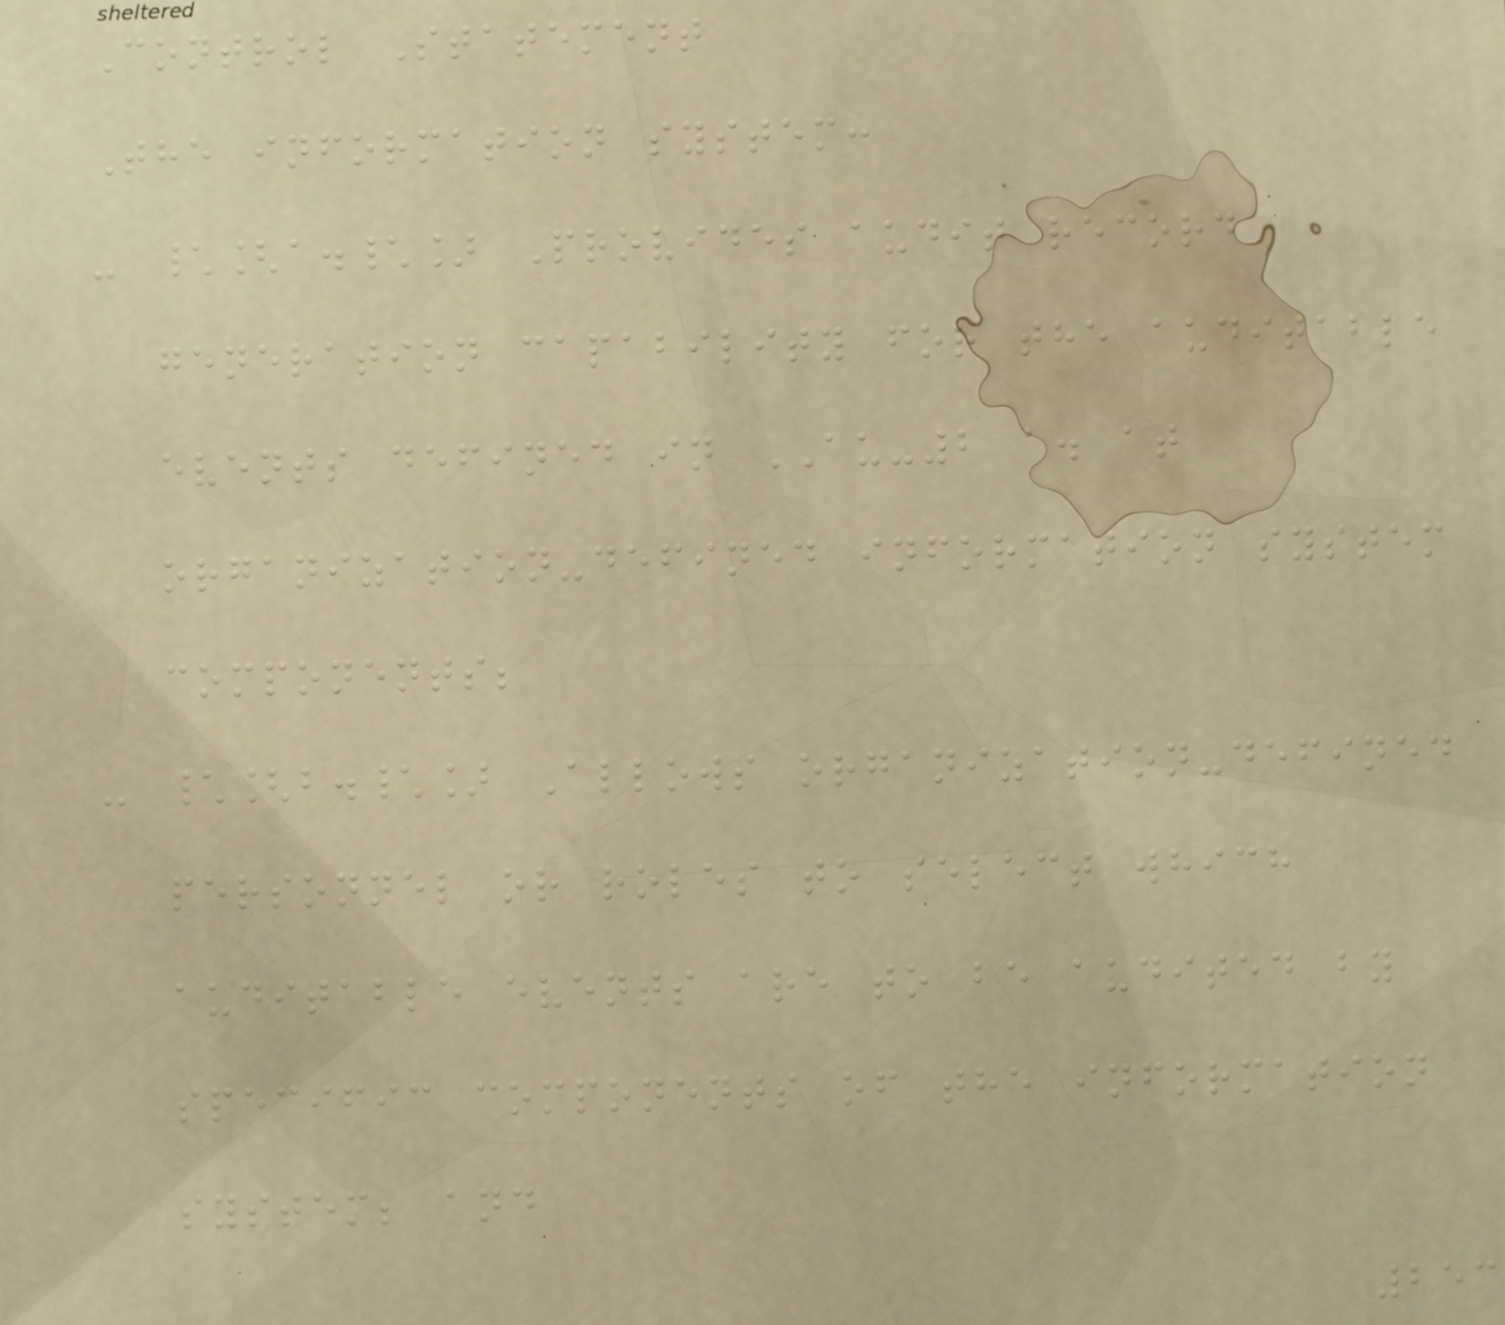Control Statement
The information system:
- \[a.\] Provides audit record
generation capability for the auditable
events defined in AU-2 a. at
organization-defined information system
components;
- \[b.\] Allows organization-defined
personnel or roles to select which
auditable events are to be audited by
specific components of the information
system; and
253
